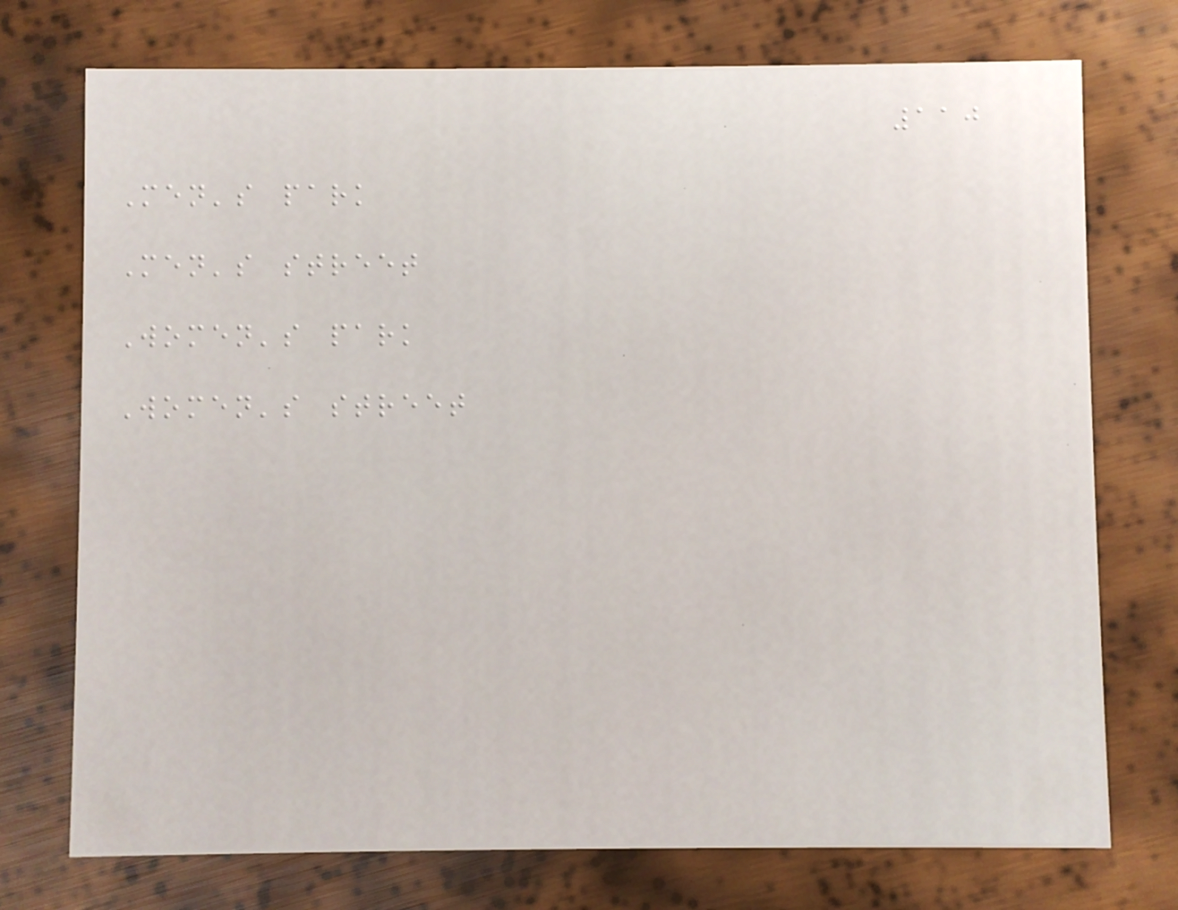110
Men's park
Men's street
Women's park
Women's street
